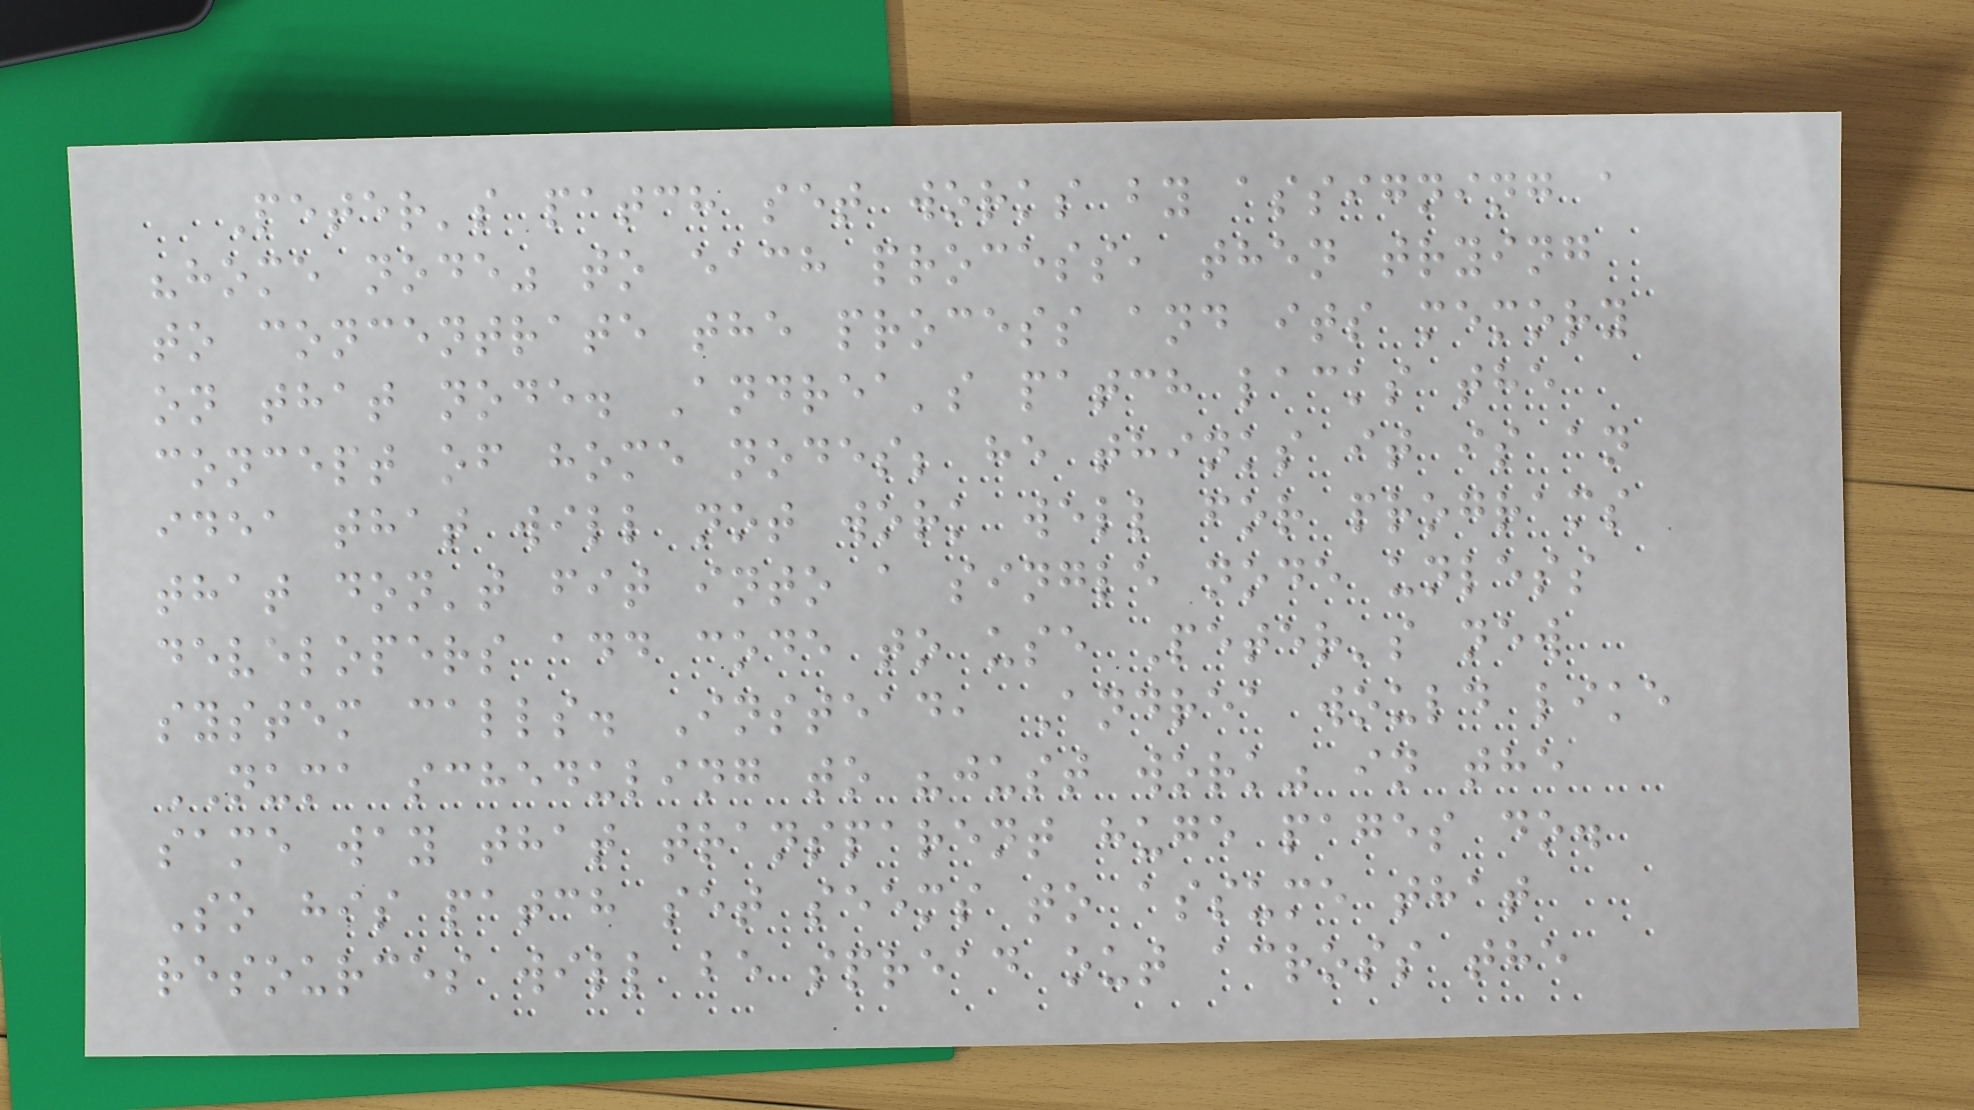Peter's patch set works by assigning a
"home node" to each process, then trying
to concentrate the process and its memory
on that node. Andrea's patch lacks the
concept of home nodes; he thinks it is an
idea that will not work well for programs
that don't fit into a single node unless
developers add code to use Peter's new
system calls. Instead, Andrea would like
NUMA scheduling to "just work" in the
same way that transparent huge pages do.
So his patch set seems to assume that
resources will be spread out across the
